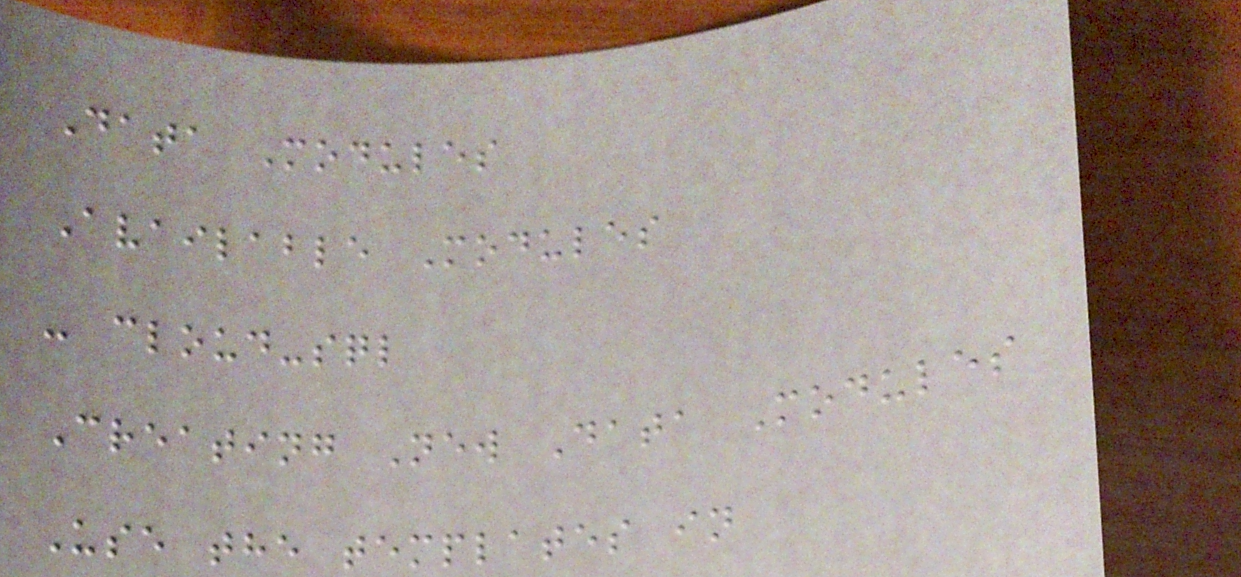Data Modules
Available Modules
- cloud-sql
Creating New Data Modules
Use the templates in
